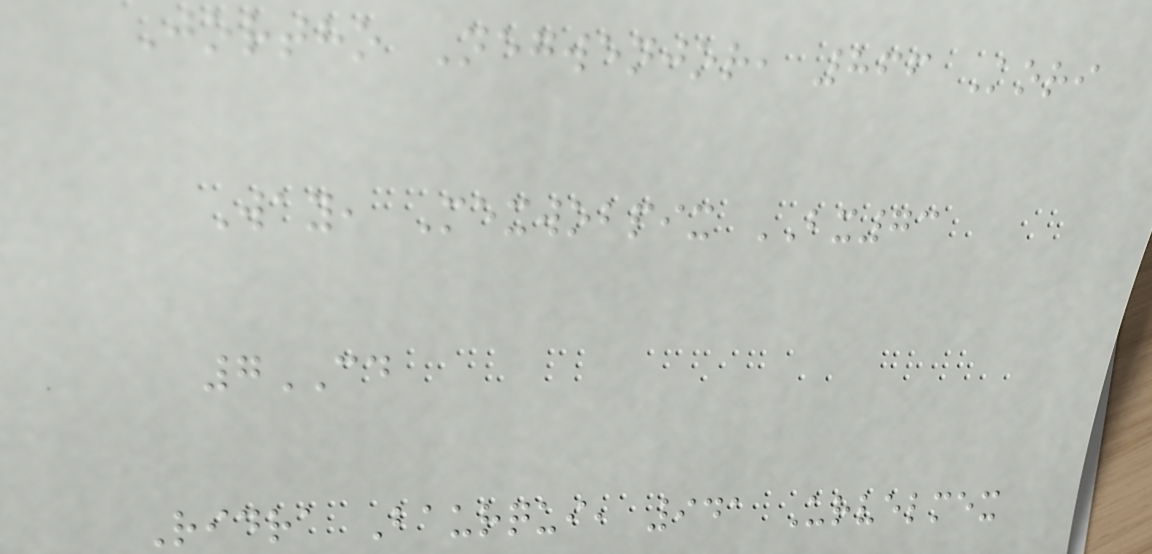Jortho Negwenjor, 866 Kori
Way, Mexwobpix BX73
7CD
Ridra Baurqui, 941 Urvelmex
